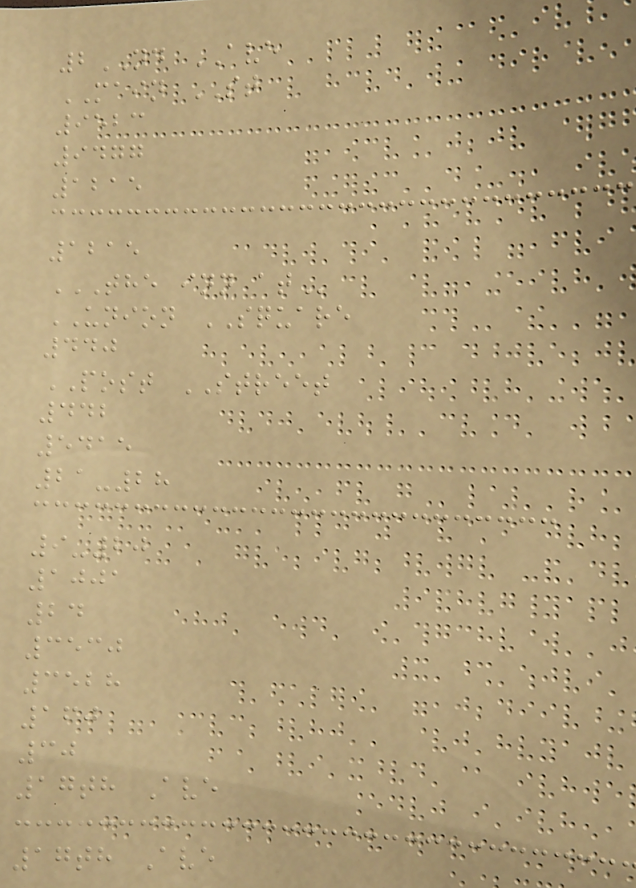2ND AVE
MAIN ST
9523
9477
1215
1215
THE INN AT
UNION SQUARE
440
POST STREET
442
5415
21-28
9-20
1001
24
3530
3528
160
30
17th Ave
17th Ave
